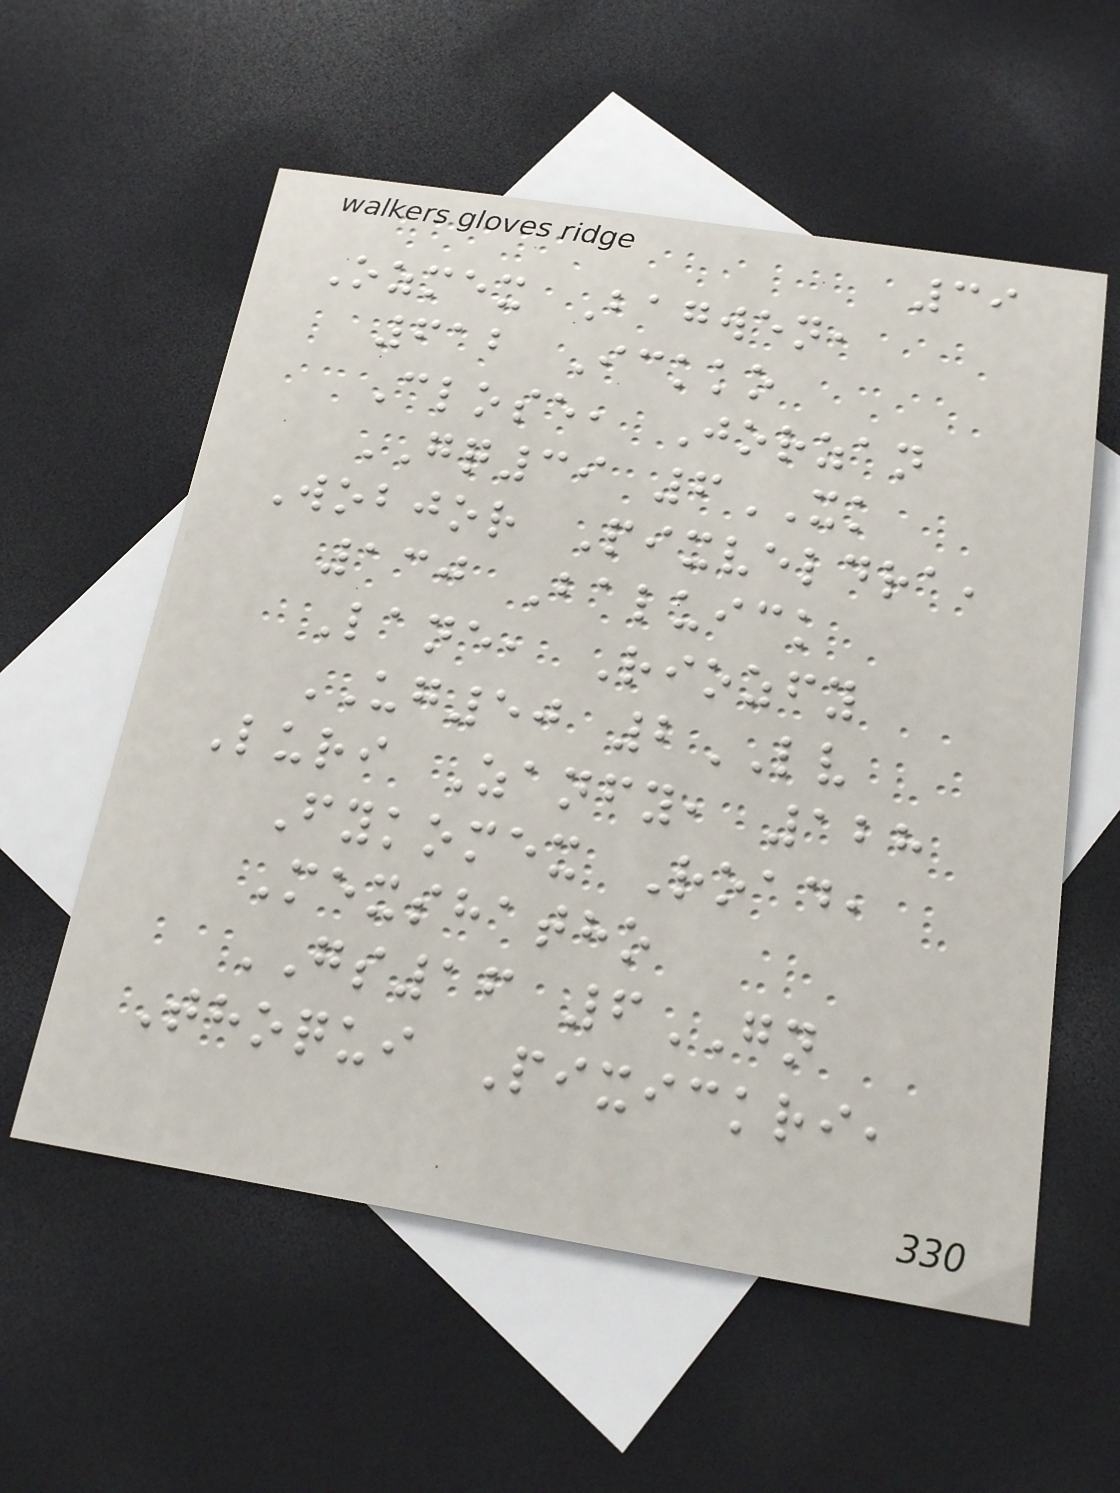39
Ozmex Bagwen,
612 Ickko
Close, Jorzan
GQ39 6XK
Wobjor Pixveldra,
130 Baluick
Lane, Riozfy
UG50 2LV
Luri Zanfy, 128
Fykomex Road,
Mexshatho
GS16 6GN
Thoqui Pixickri,
